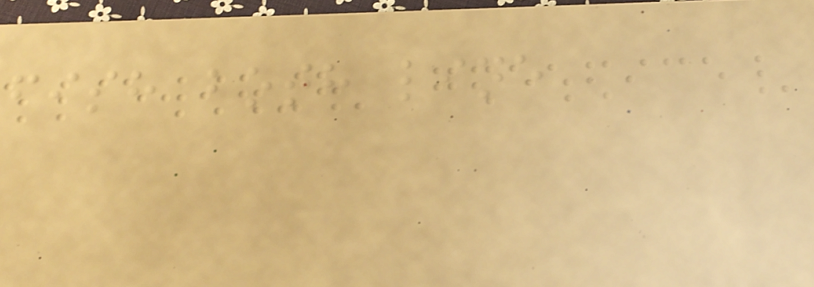fish both line
